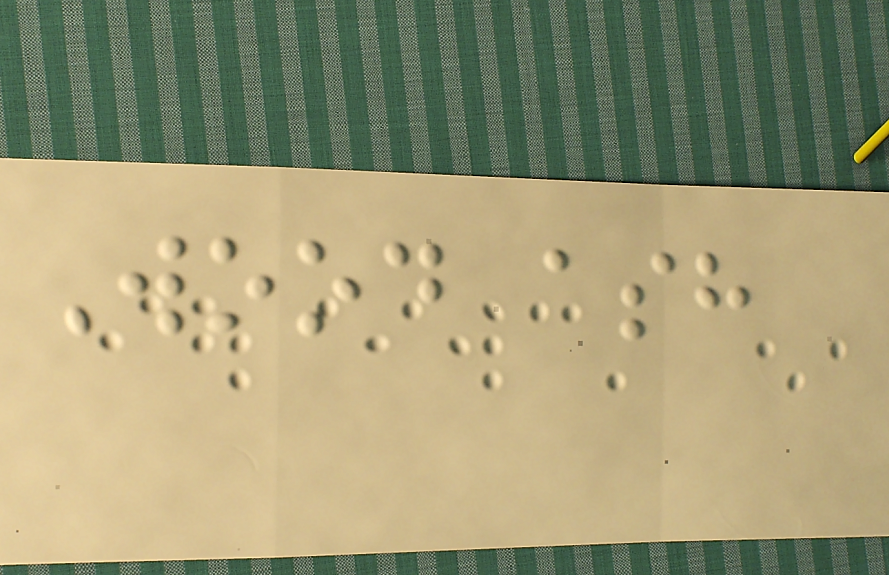Wood ash
